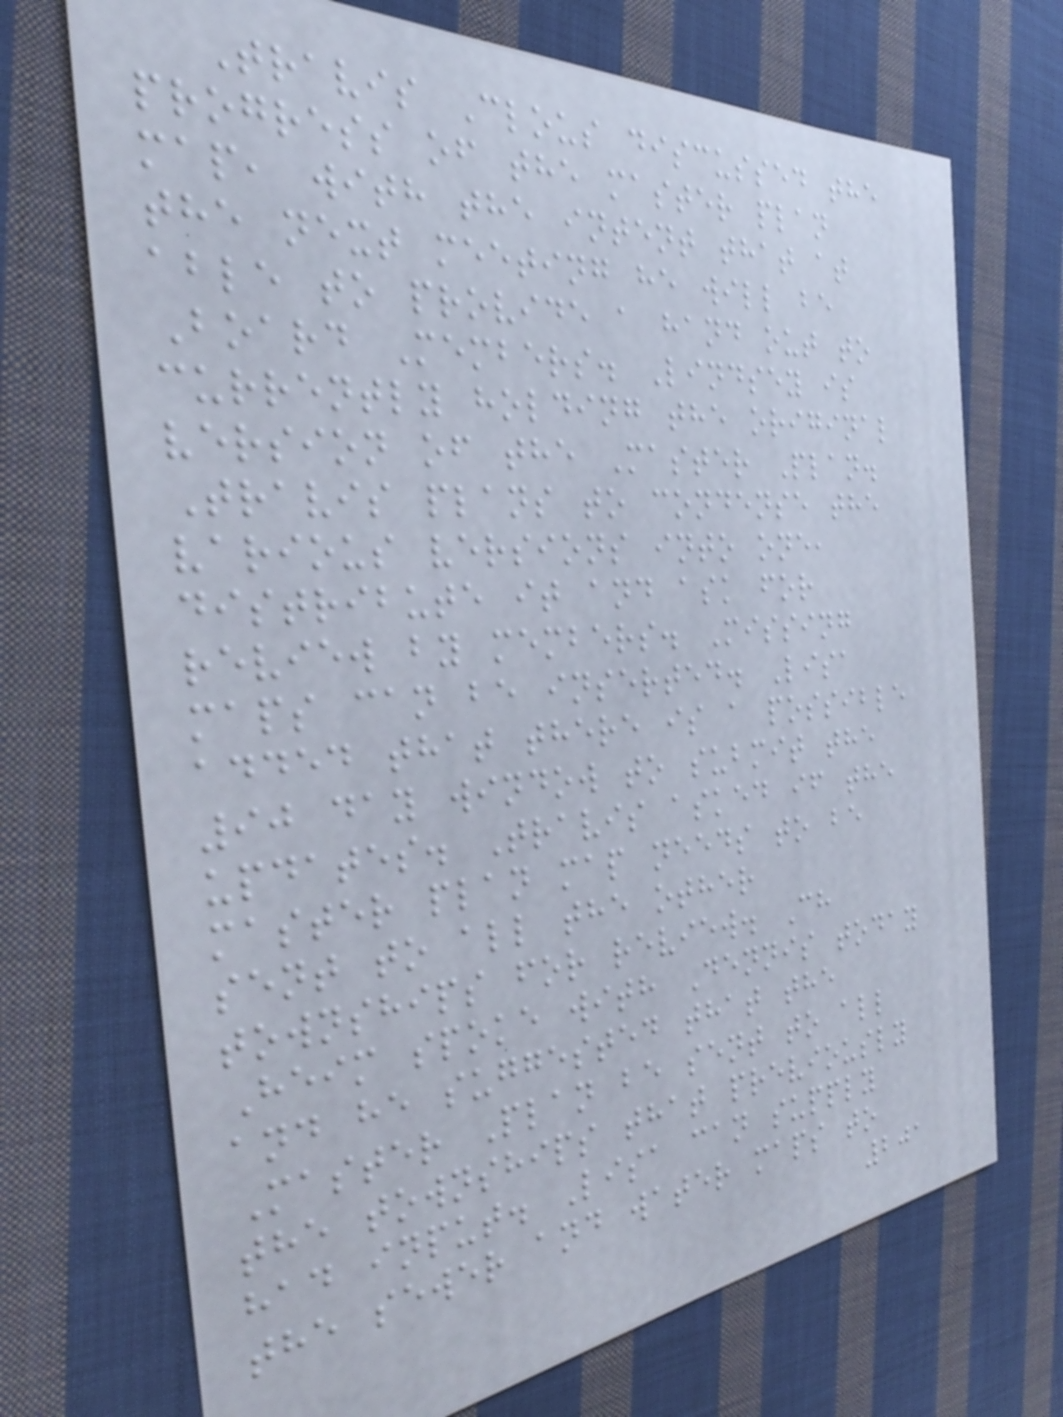Travis Clous discussed the
progress of the master plan
map, with the intent that at
the next meeting he will be
able to provide a hand out to
Board Members. Lindsey is
currently holding the original
version of the Master Plan.
Travis plans to condense the
various versions into one,
distribute it and ask for
review by members. Missing
maps can be inserted. Lisa
added that there is a possible
90 day window to submit the
updates. Travis asked if the
master plan map needs to be
sent to all the other
townships for review. Ch
Heim spoke with Dennis today
and he suggested that the
Master Plan be sent to all
the townships that previously
had input. Lisa can supply
the sewer and water maps to
201
